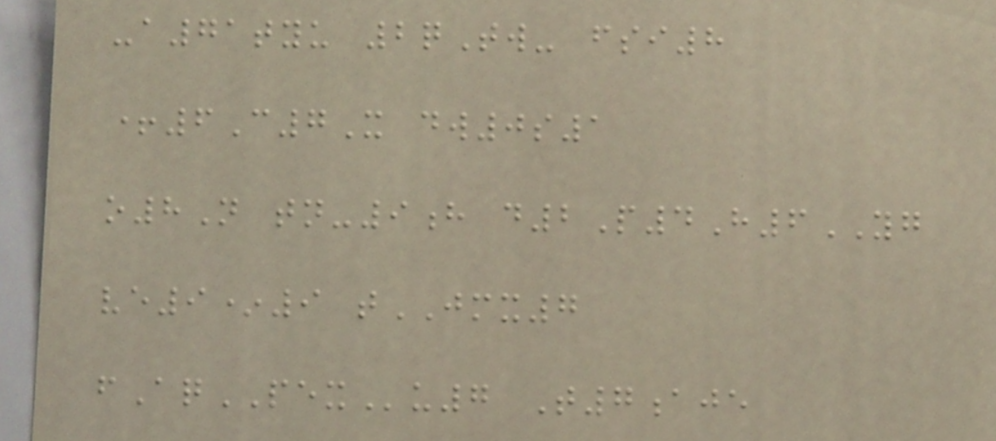-a71tyu 2qTw- fsi8
+6C7X dw0s1
o8N tn-9h d2P4H6YG
ve9*9 tJMX7
fAqPEXu7 T7aje
